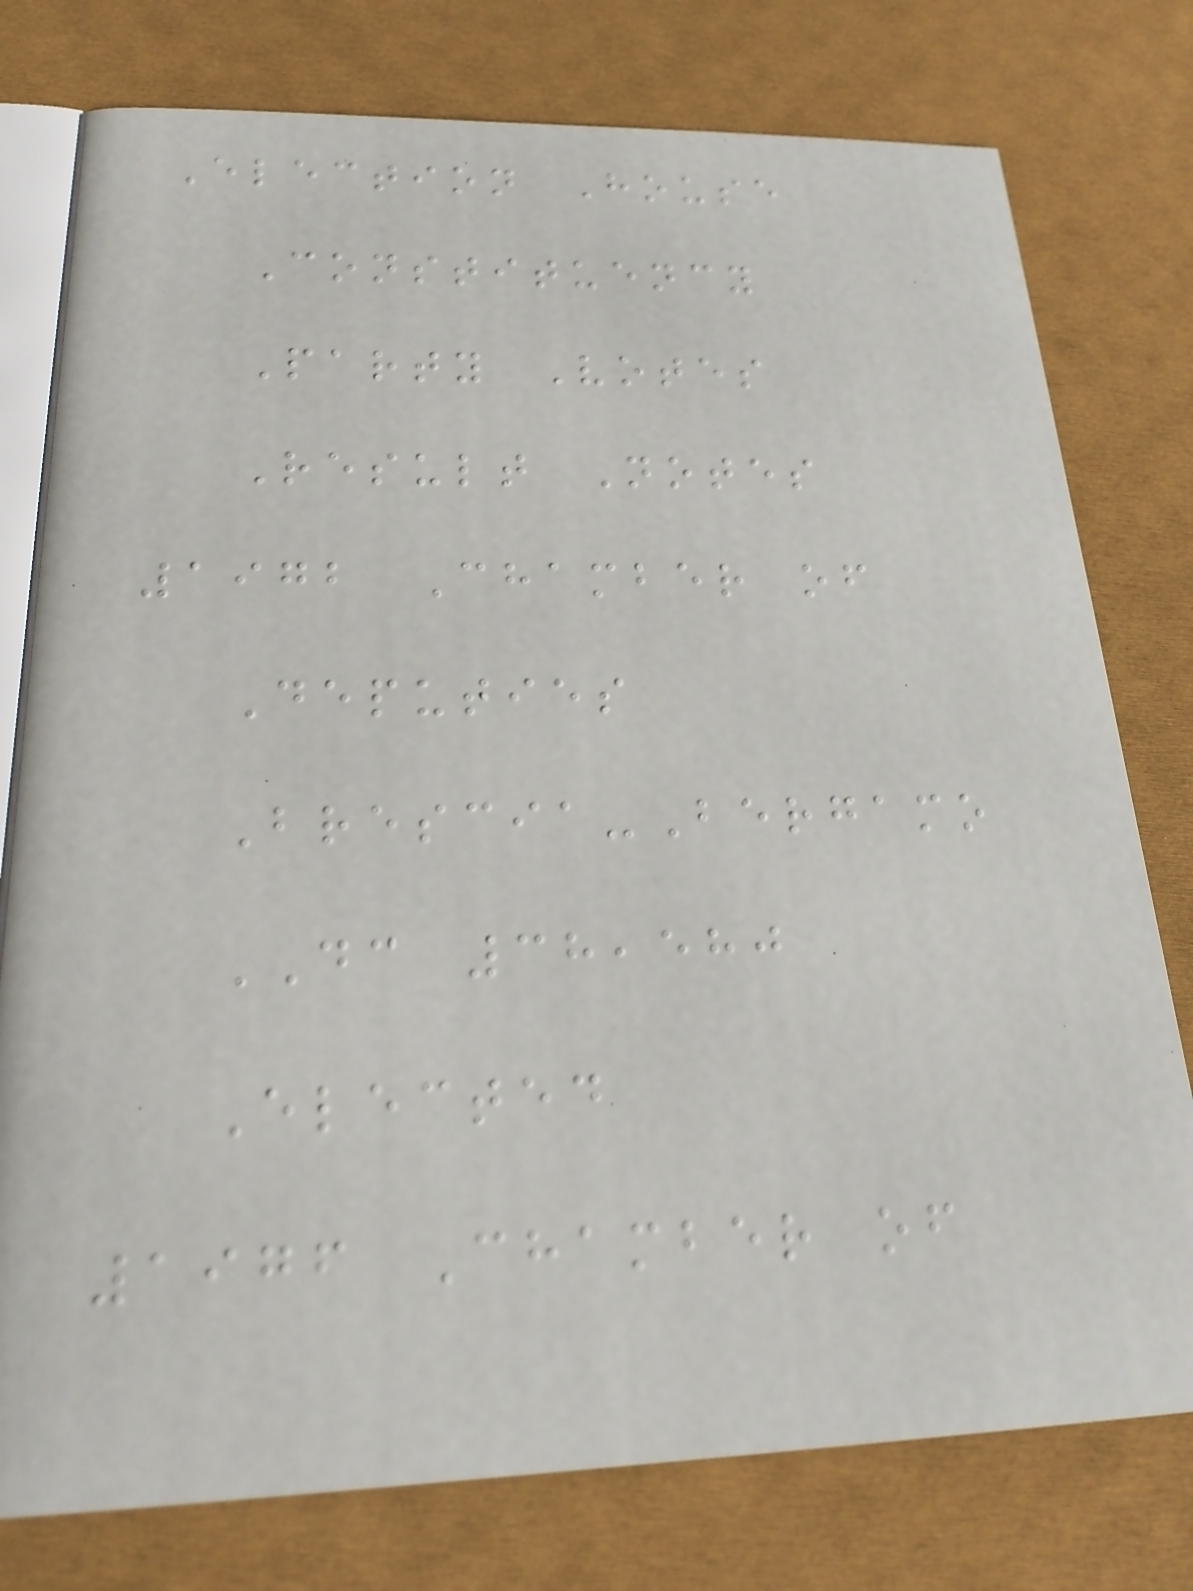Election House
Constituency
Party Votes
Result Notes
1972 Chamber of
Deputies
Brescia-Bergamo
DC 38,580
Elected
1976 Chamber of
